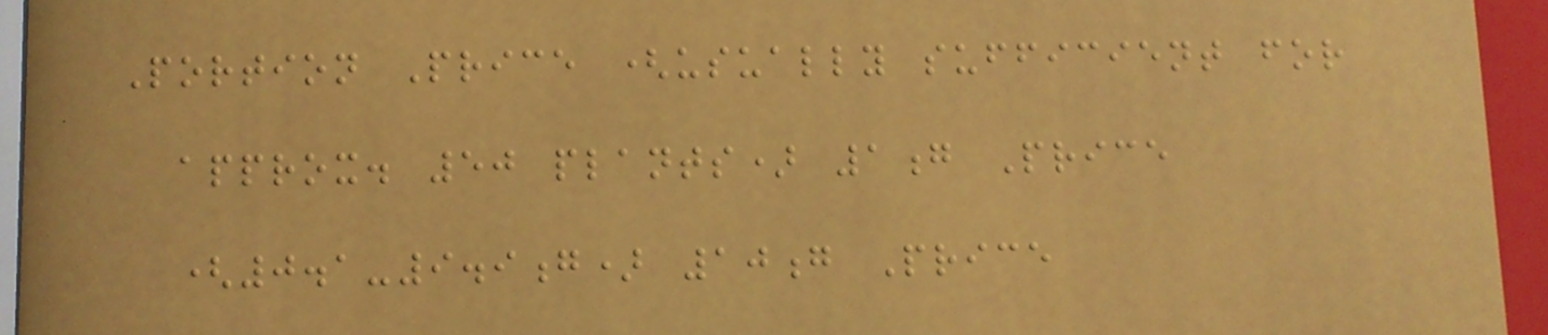Portion Price (usually sufficient for
approx. 50 plants) 1g Price
(0.1-9.9g) 10g Price
